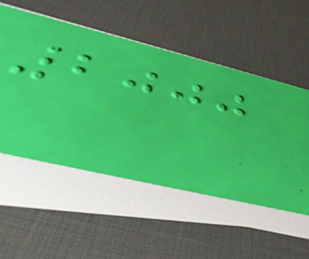2000
